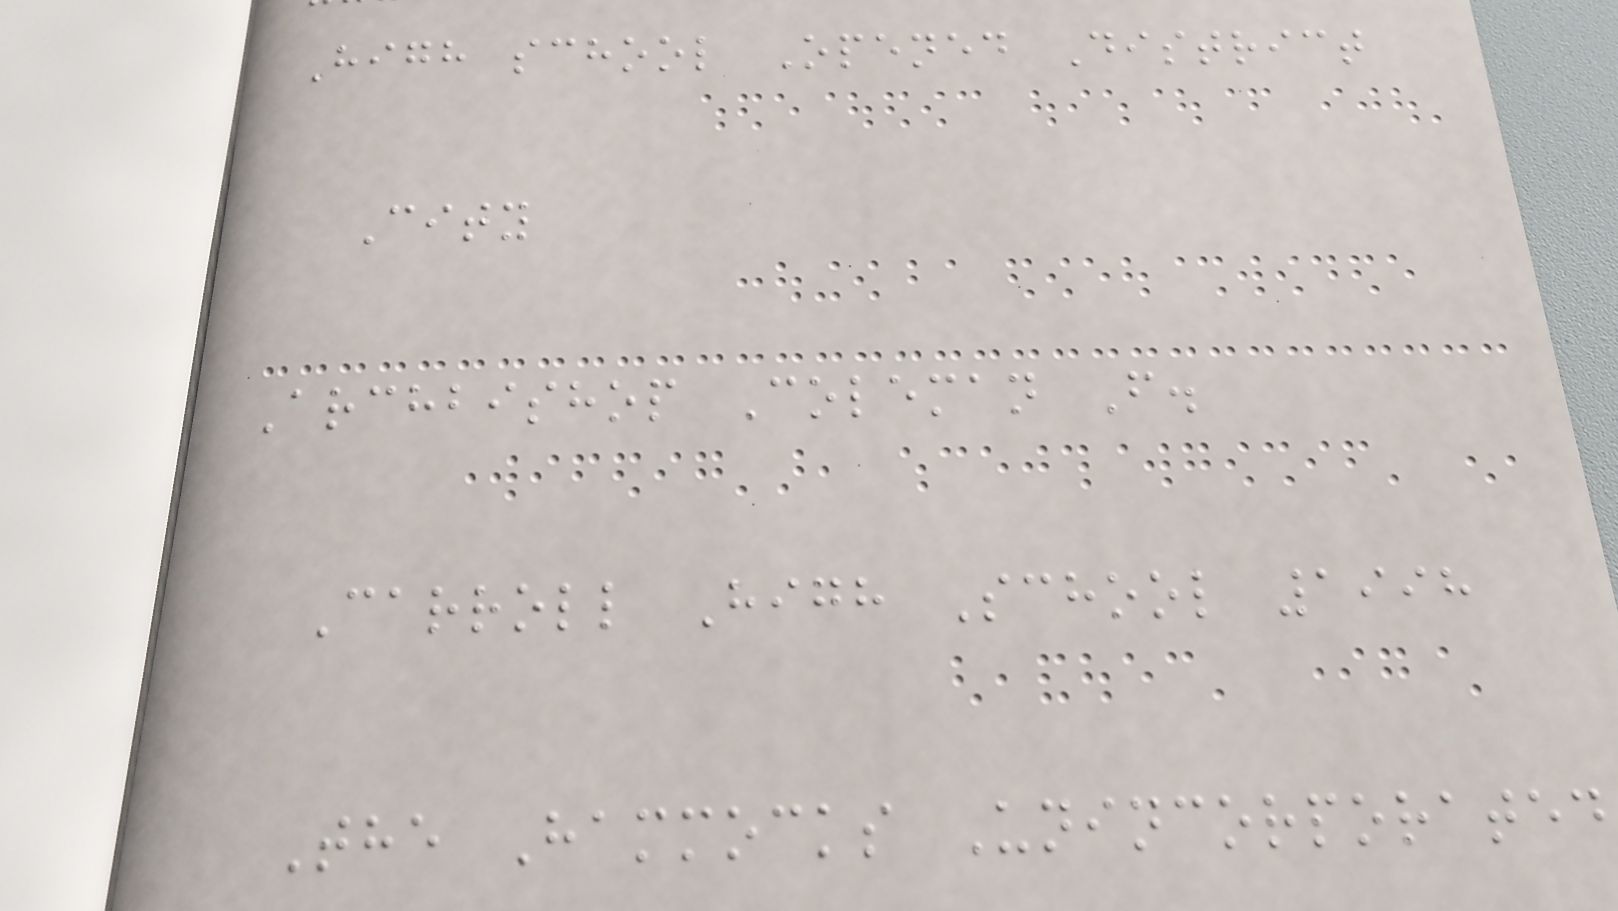High school Opened District
City
Archbishop Coleman F.
Carroll High School 1998
The Hammocks Unincorporated
